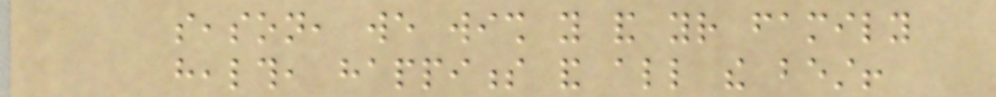season, we wish you and your family
health, happiness and all the best!
